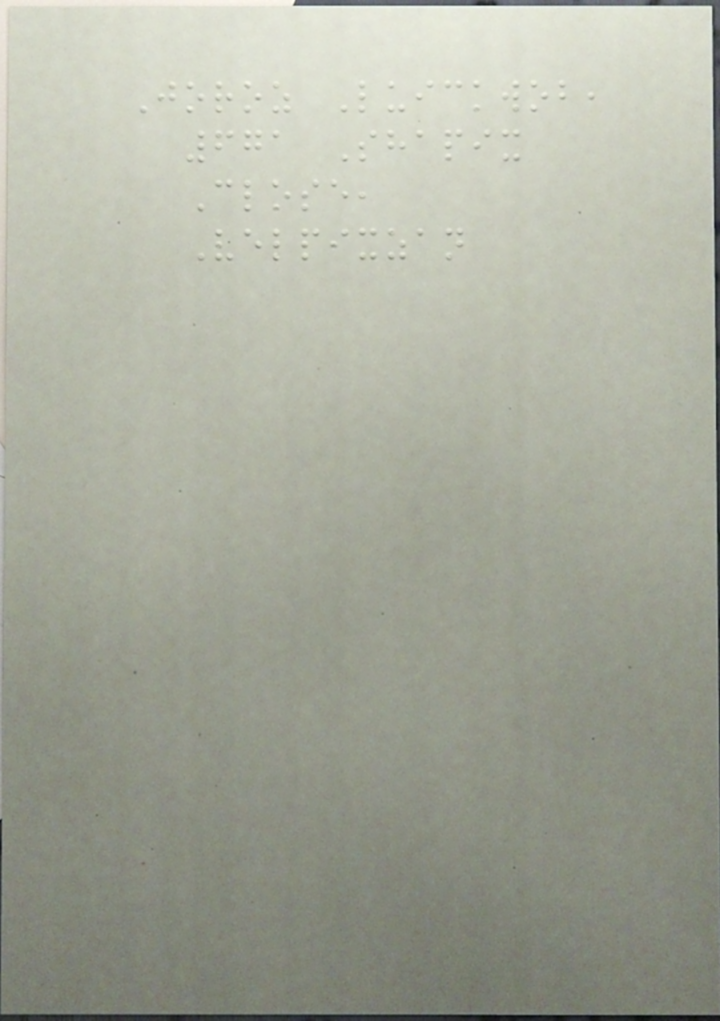Joroz Luickwob,
671 Shapix
Close,
Velpixzan
